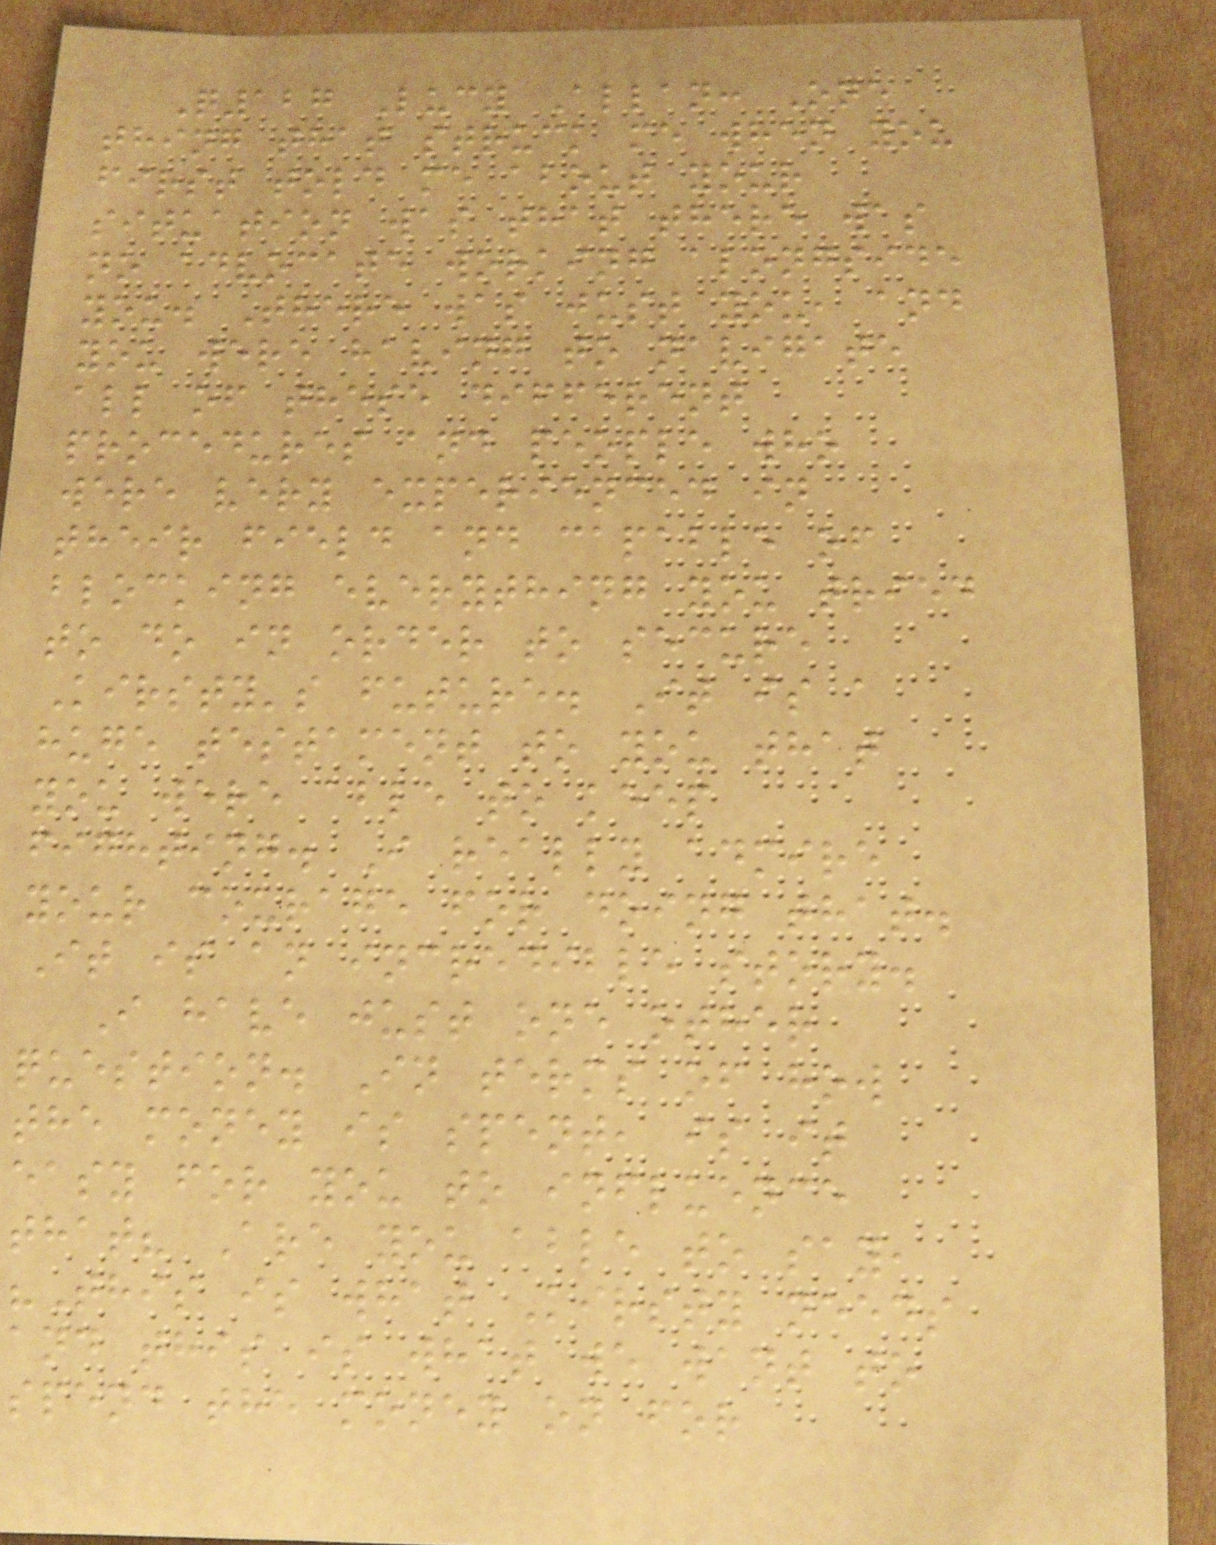Q127 Lucy Allan: One
thing that struck me when you
first told me about your
situation was that there was
no advocate working alongside
you. There was just you, and
you were having to navigate
all of these different
procedures and people who
were very experienced in
their field and capable of
blocking everything you tried
to do in order to secure
Kirsty's future. It is a
huge testament to you that
you were able to keep
fighting. I really admire
your courage for doing that.
It is an incredible story.
I have just one other
question. In terms of how
the money is spent, is it
easy for you to influence
that? Are you able to say,
"This is what Kirsty needs
and this is what we want to
spend the money on for
